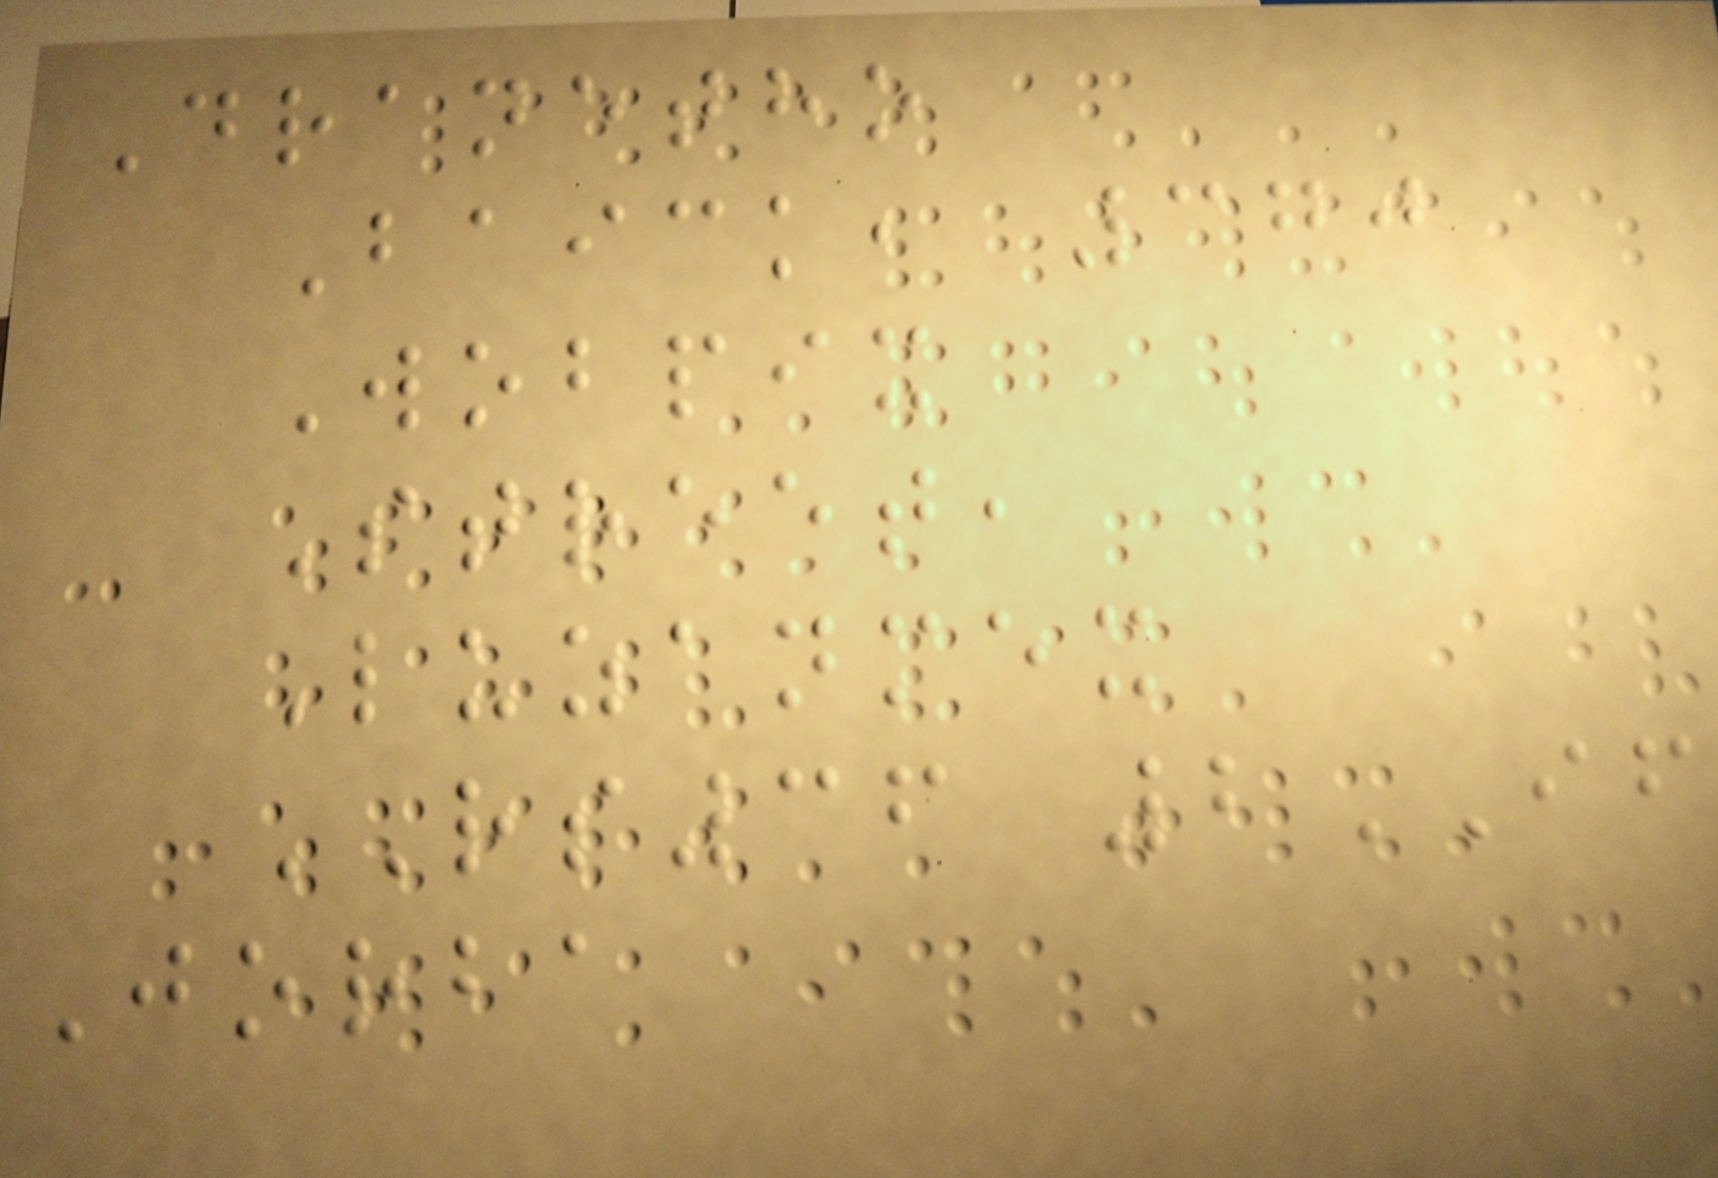Dranetho
Baick, 370
Wobpix
Street,
Luzanmex
RS36 2IF
Jorba
